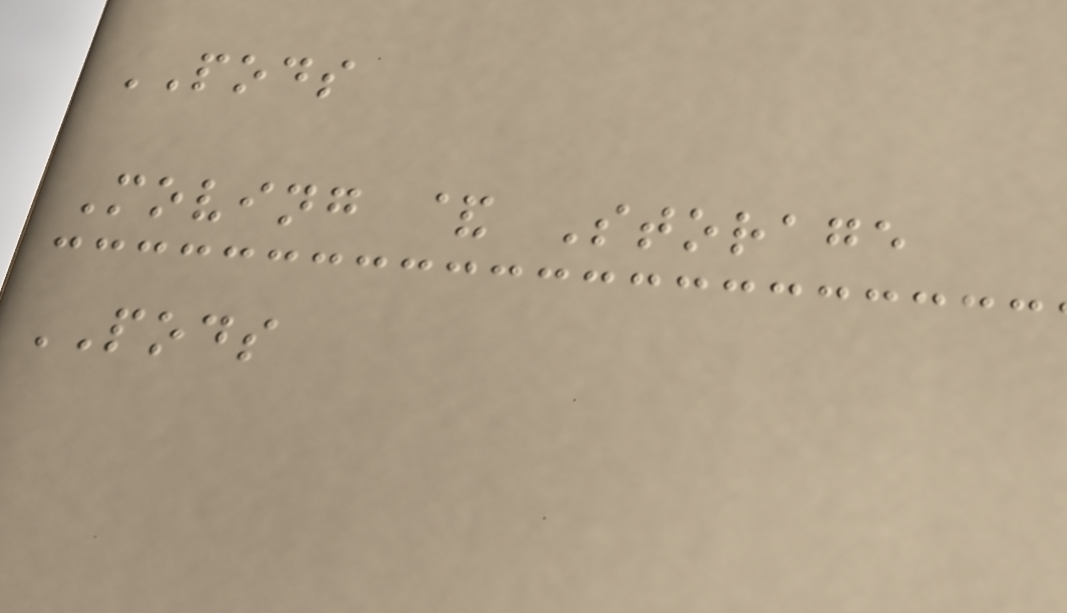PODS
Moving & Storage
PODS
